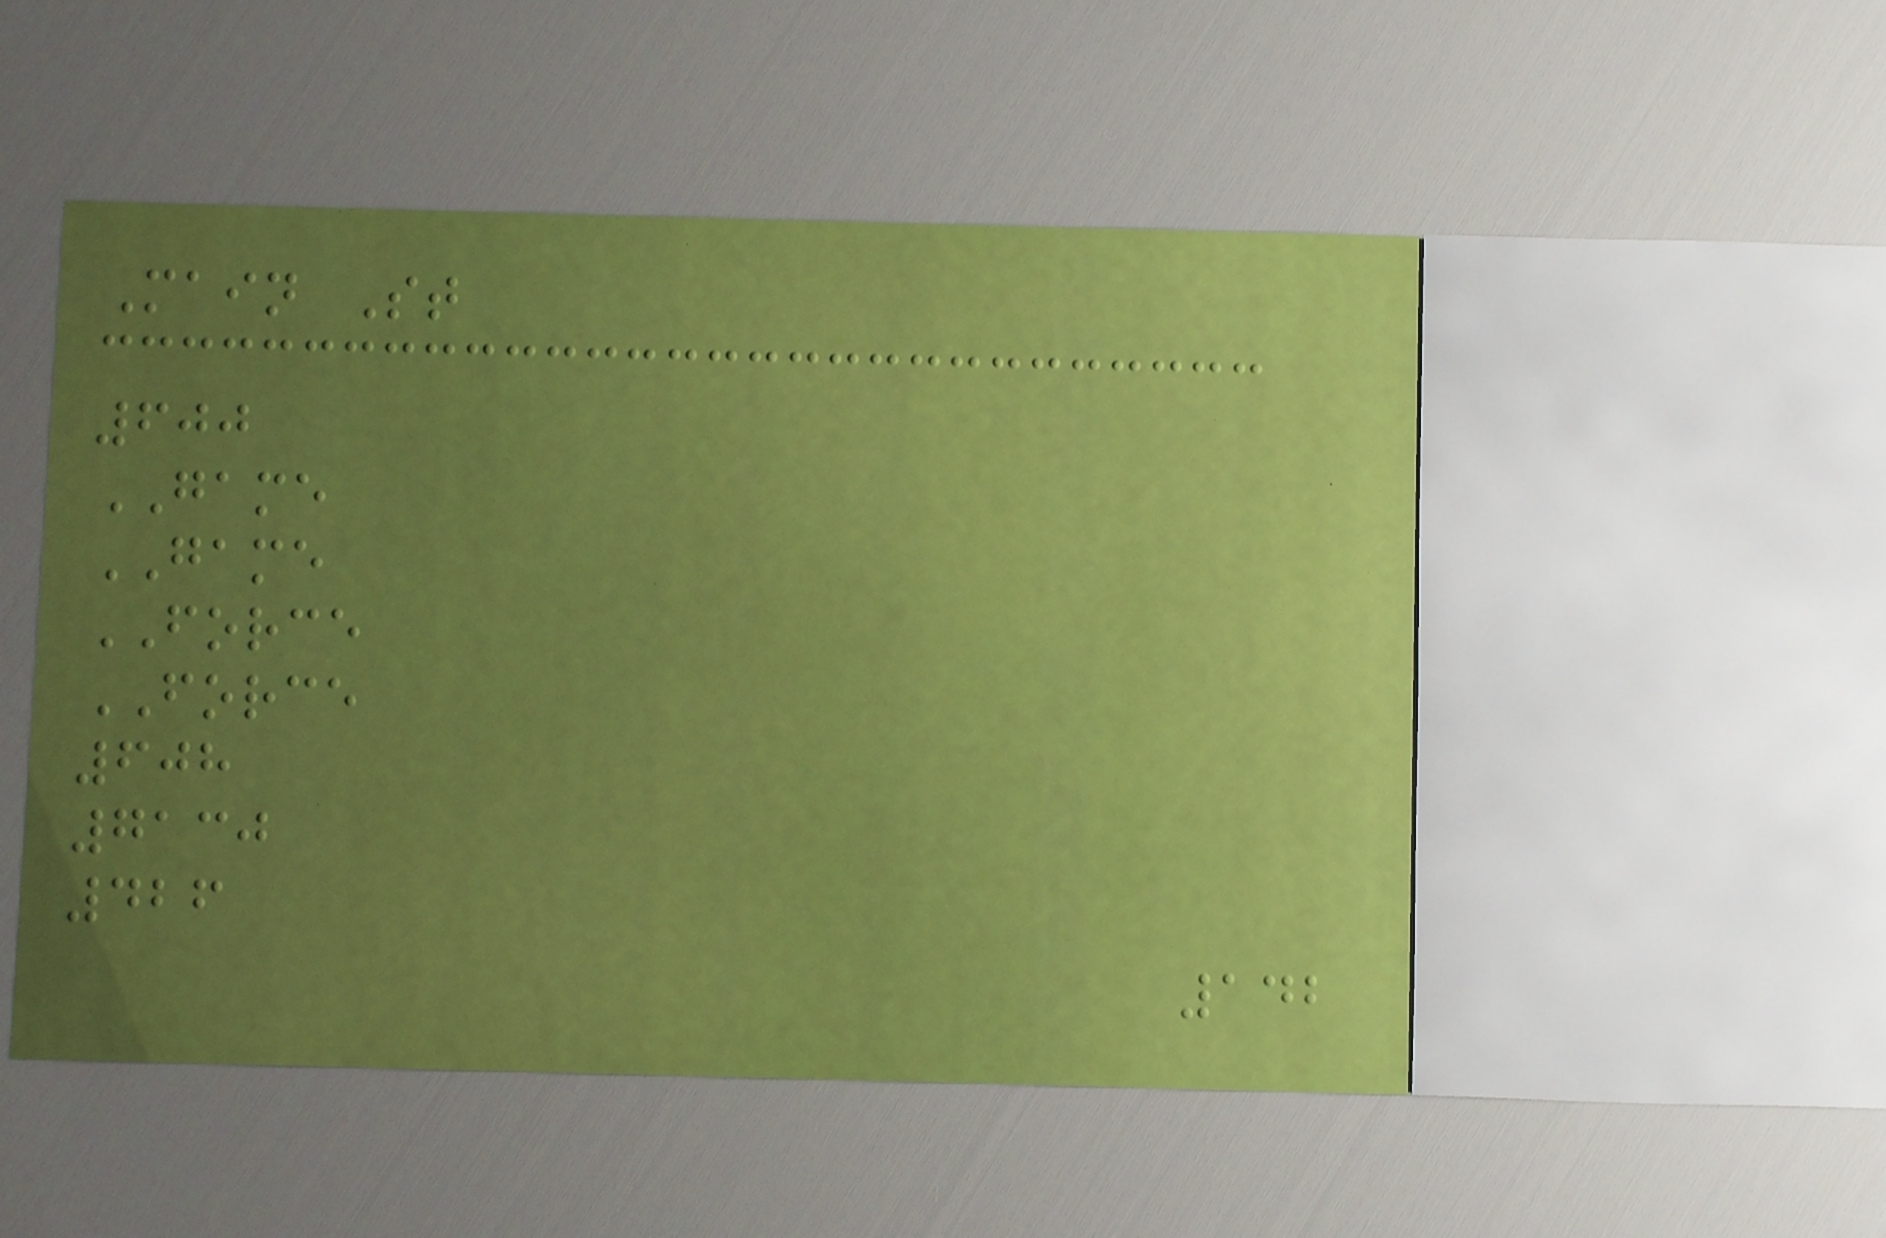Main St
600
GAME
GAME
FORCE
FORCE
608
7130
426
142
